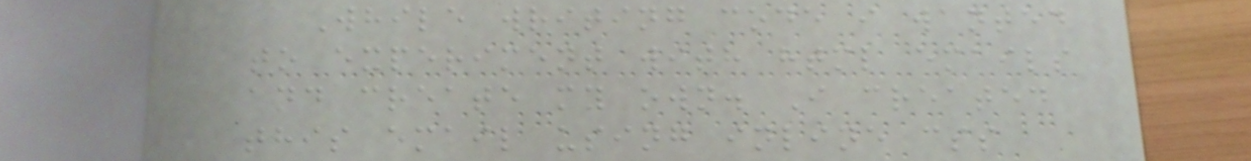While writing code i wanted
to experiment with html emails
and create my own. I created
this email using inline css
